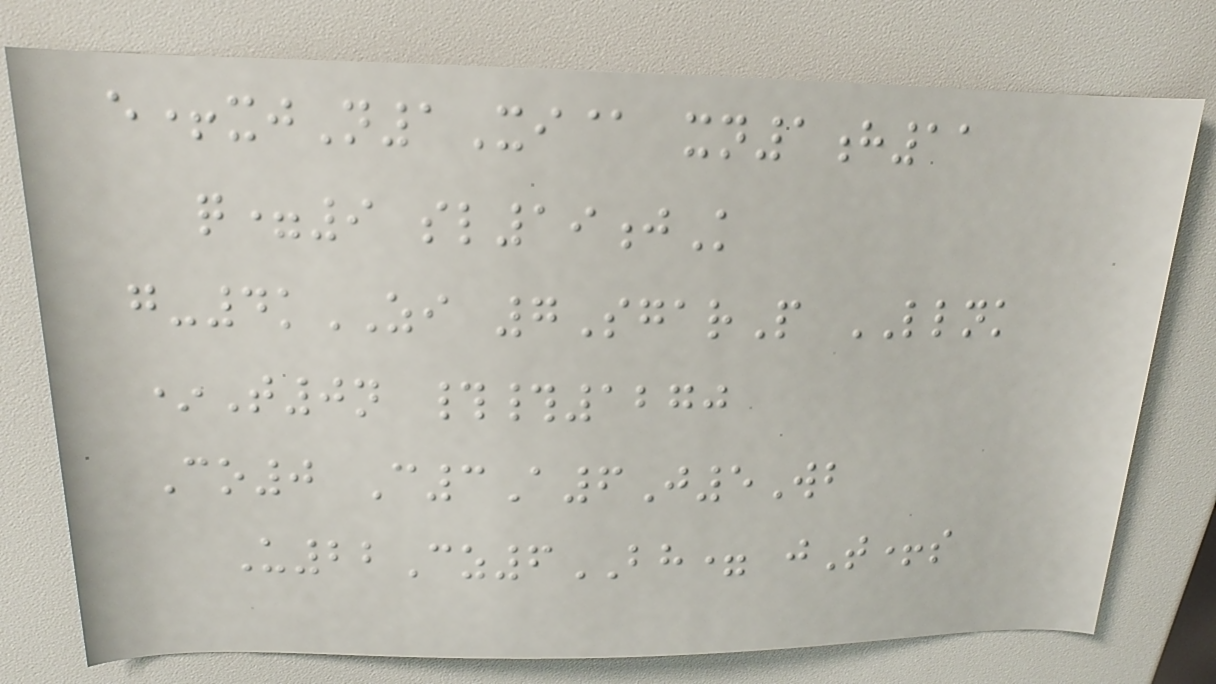e+xjN1Xi@ xn1h11
q=9 sl19jK
g-4kZI 7SgarP LLNK
*T0n ##1270
Co0 C3A6J5Wb
U22Cz6BH= jT+s
